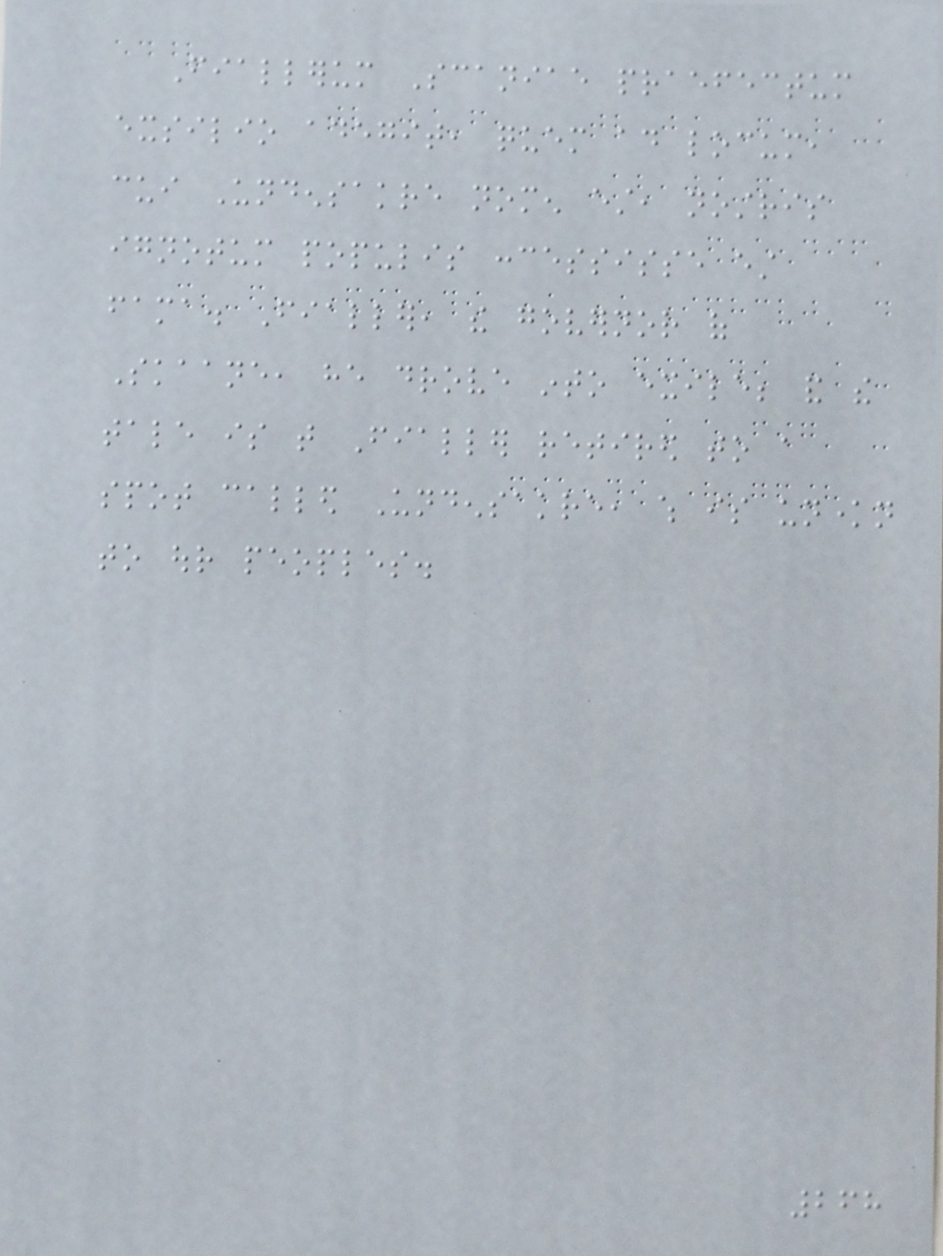Fiallerum Scaniae praefectum
exsilio adegit, quem ad locum,
cui Undensakre nomen est, nostris
ignotum populis concessisse est
fama. Fialler, the governor of
Skaane, he drove into exile; and the
tale is that Fialler retired to a
spot called Undensakre, which is unknown
to our peoples.
268
